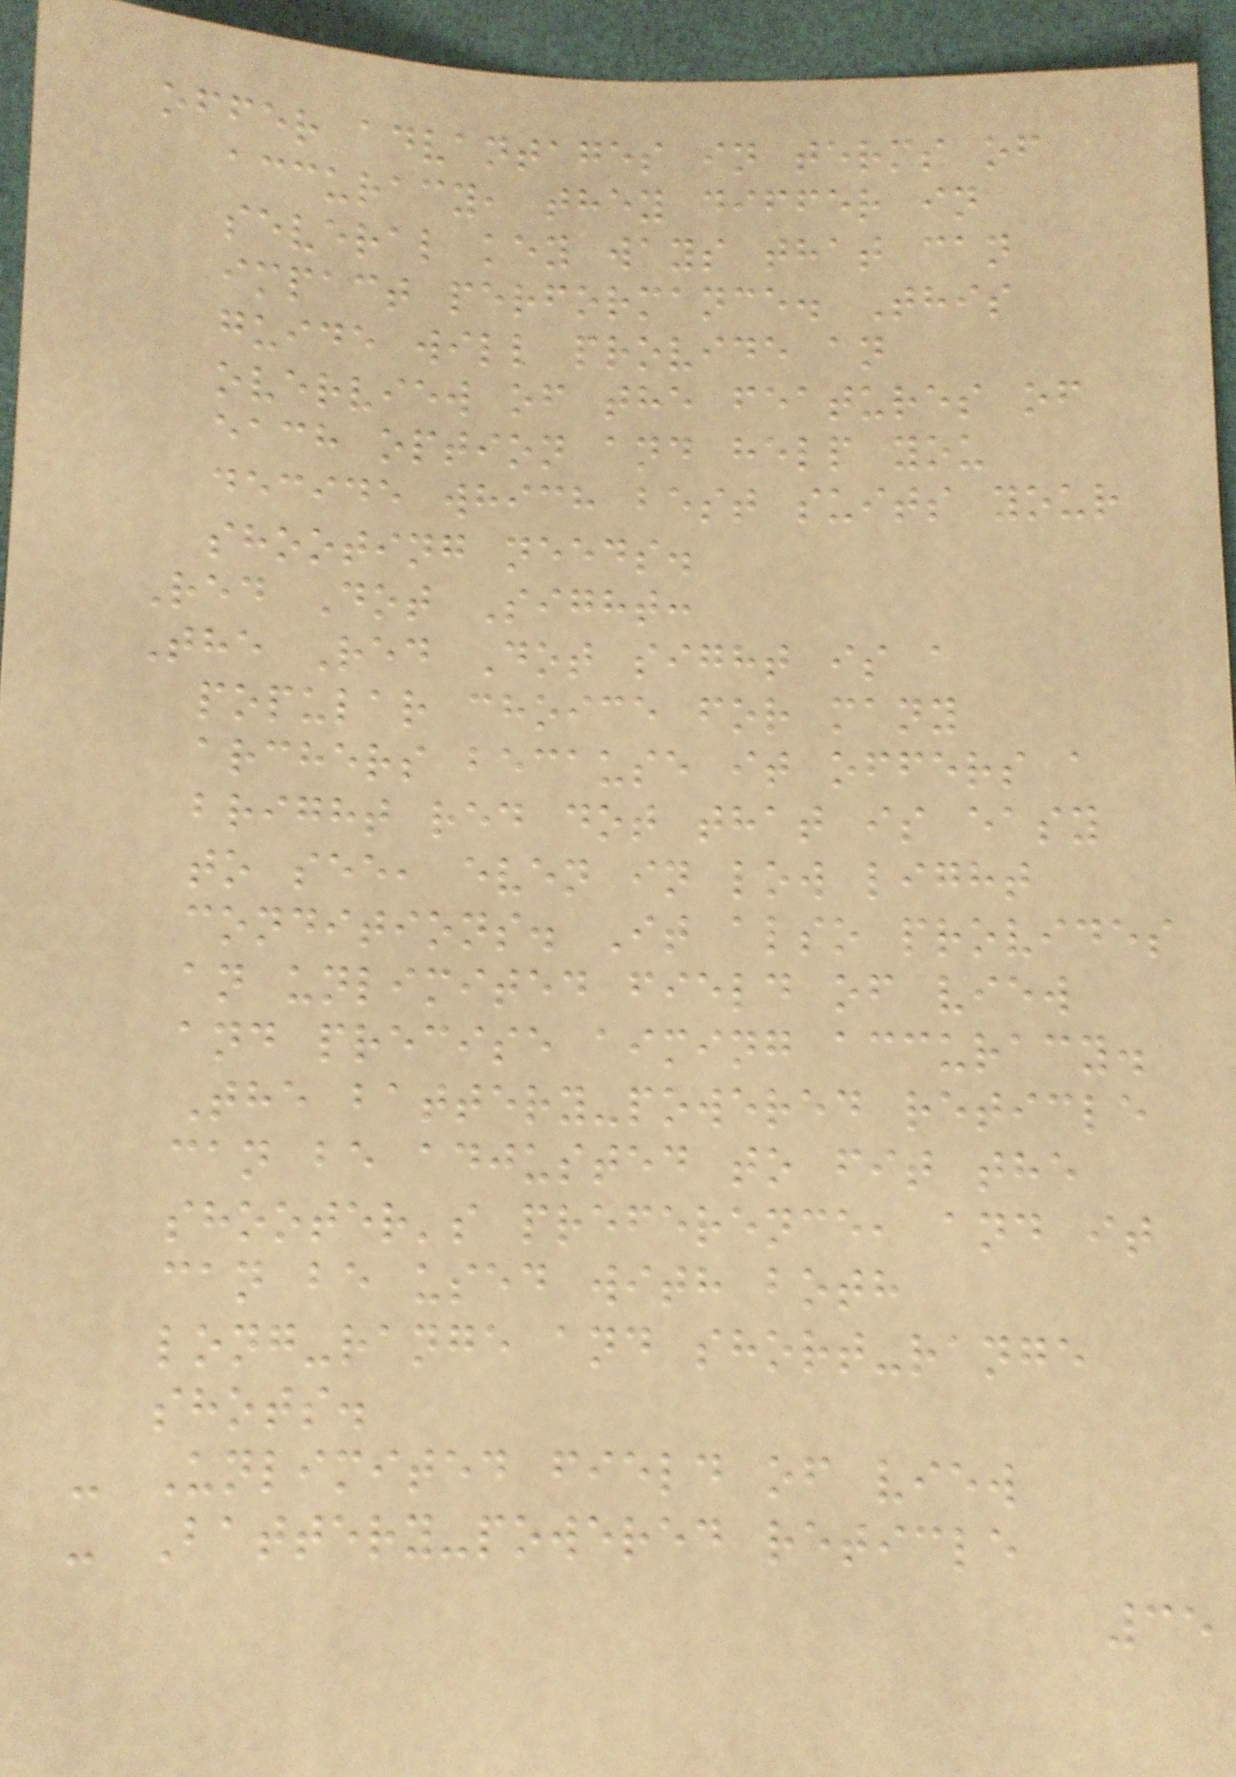offer advantages in terms of
accuracy, they differ in
several key ways that can
impact performance. This
guide will provide an
overview of the features of
each option and help you
decide which best suits your
shooting needs.
Red Dot Sight:
The Red Dot sight is a
popular choice for many
archers because it offers a
bright red dot that is easy
to see, even in low light
conditions. It also provides
an unlimited field of view
and precise aiming accuracy.
The battery-powered reticle
can be adjusted to fit the
shooter's preference, and it
can be used with both
long-range and short-range
shots.
- Unlimited field of view
- Battery-powered reticle
35
